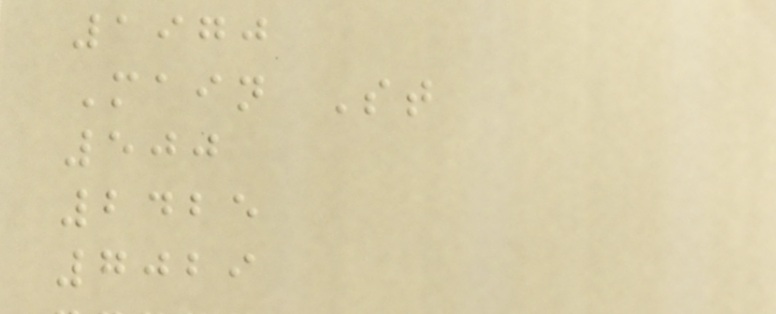1970
Main St
500
2425
7029
